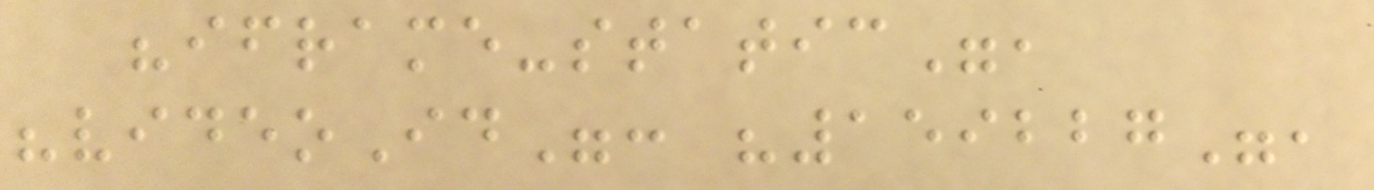"iframe-static",
"videoId": "159227",
